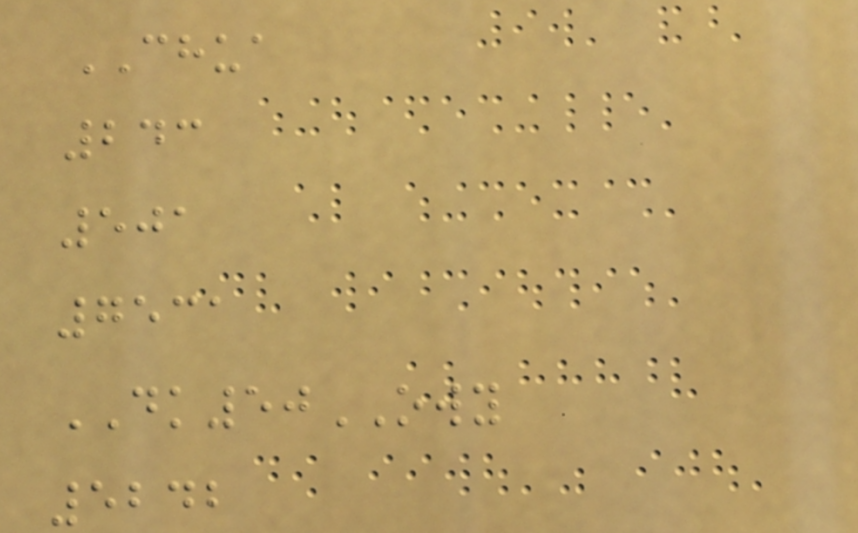CHUA
243
501
7531
DK50OWY
5242
